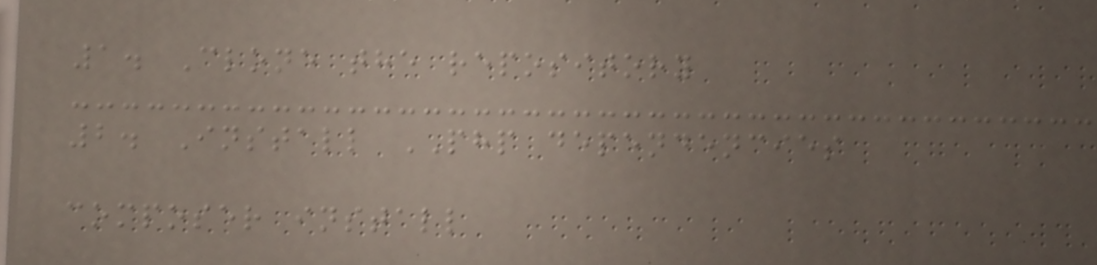1. Clone the repository
2. Install PHP dependencies
composer install
